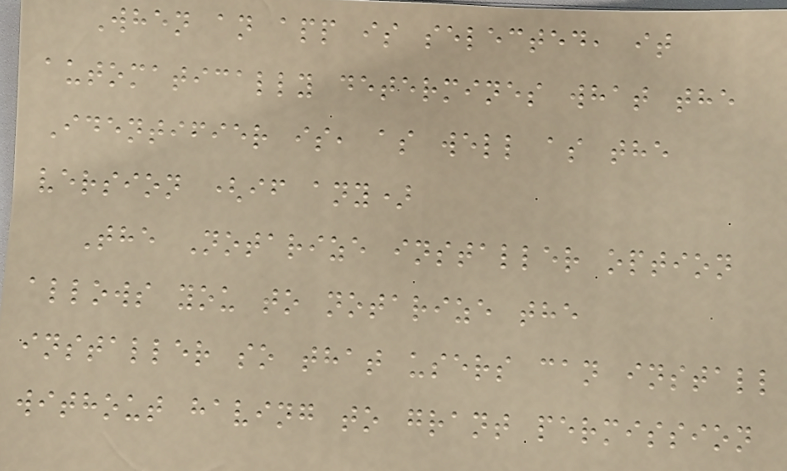When an app is selected, it
automatically determines what the
Identifier is, as well as the
version (if any)
The Notarize installer option
allows you to notarize the
installer so that users can install
without having to grant permission
